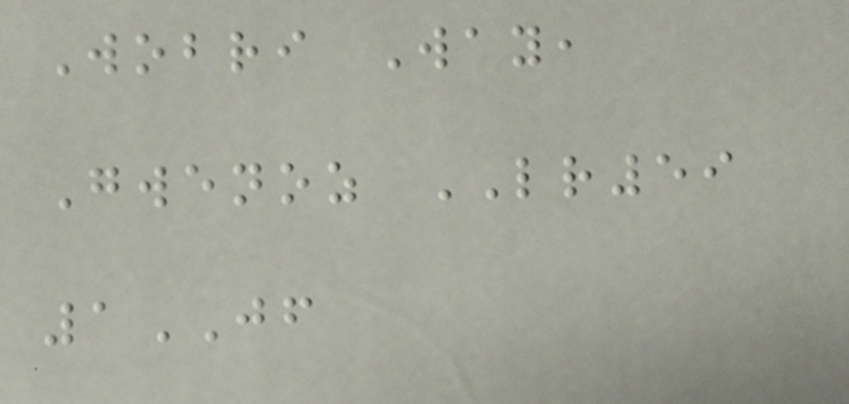Wobri Way,
Gwenoz LR59
1JF
